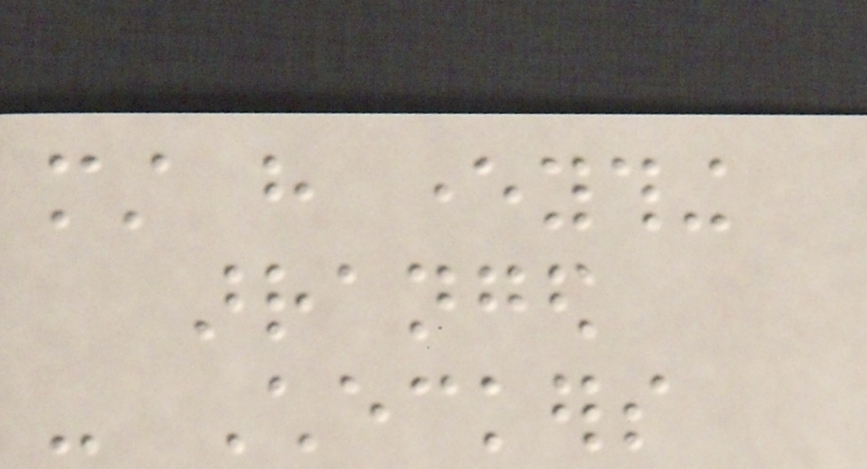must have everything
arranged
- Checkers
